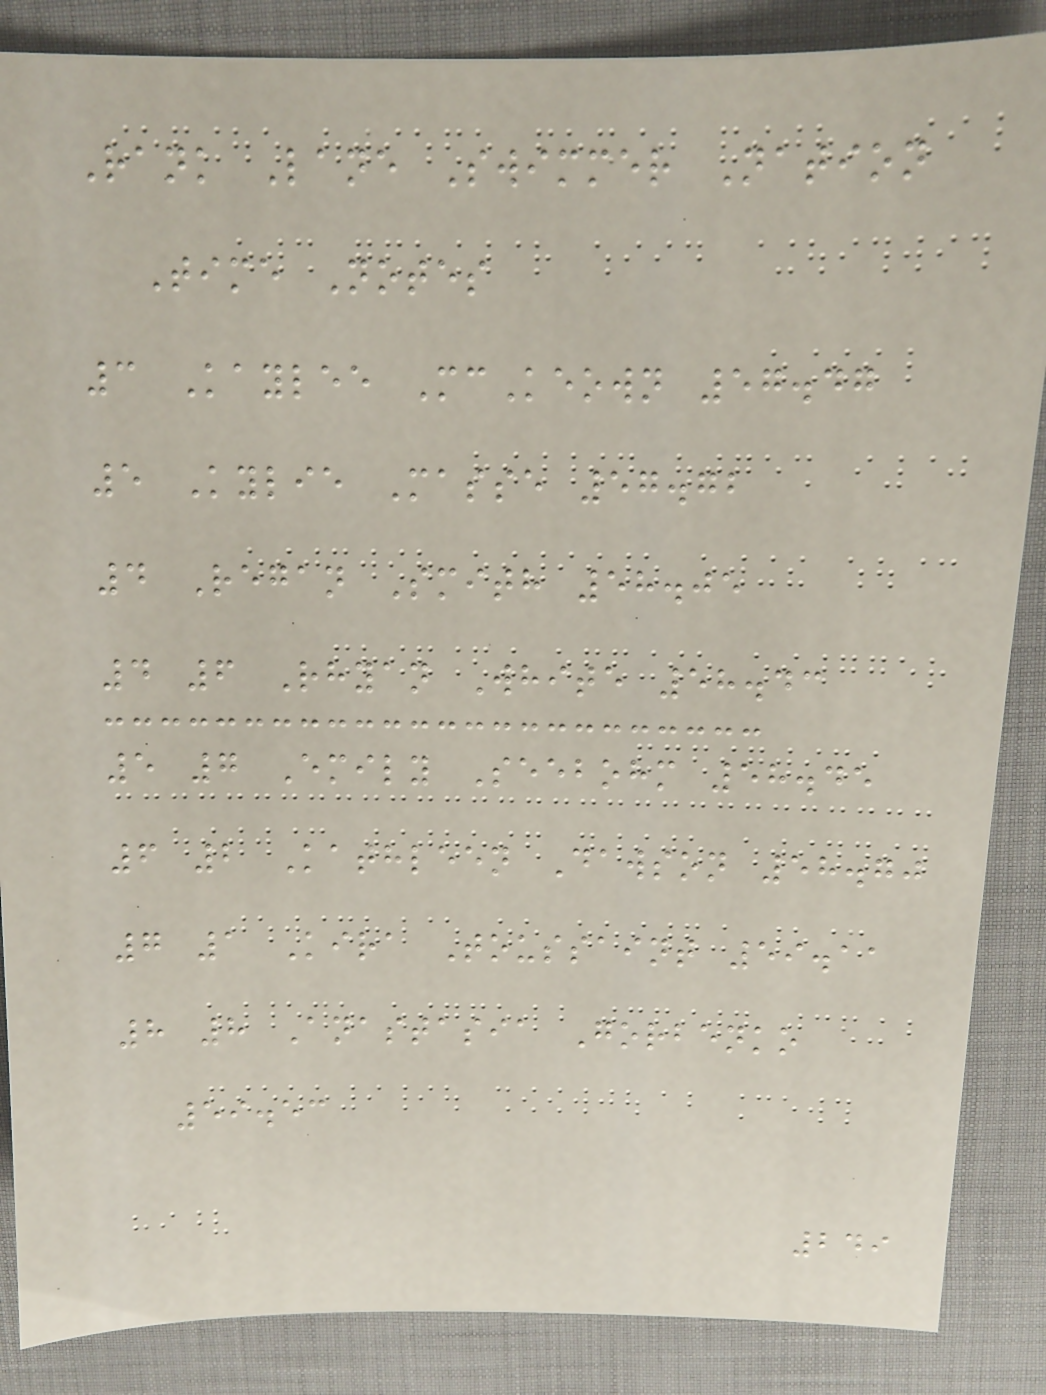Rank Lane Swimmer Nation
Time Notes
3 Kaylee McKeown 57.47
5 Kylie Masse 57.72
4 Regan Smith 58.05
4 6 Rhyan White 58.43
5 7 Emily Seebohm 58.45
6 2 Kathleen Dawson 58.70
7 1 Kira Toussaint 59.11
8 8 Anastasia Gorbenko
59.53
249
